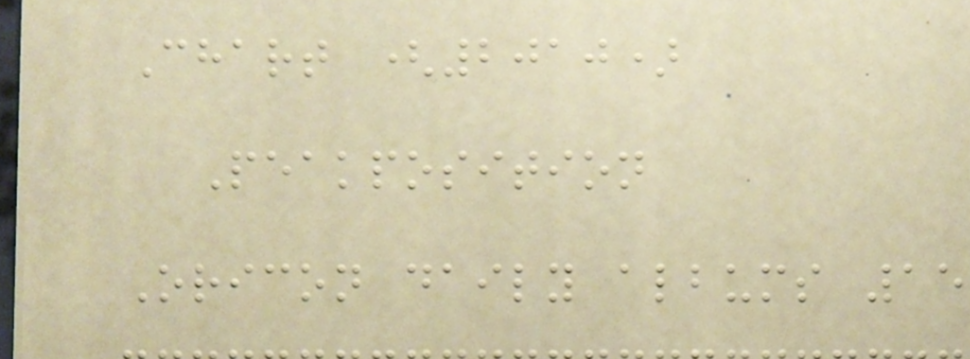Chart (2010)
Peakposition
Oricon daily albums 15
